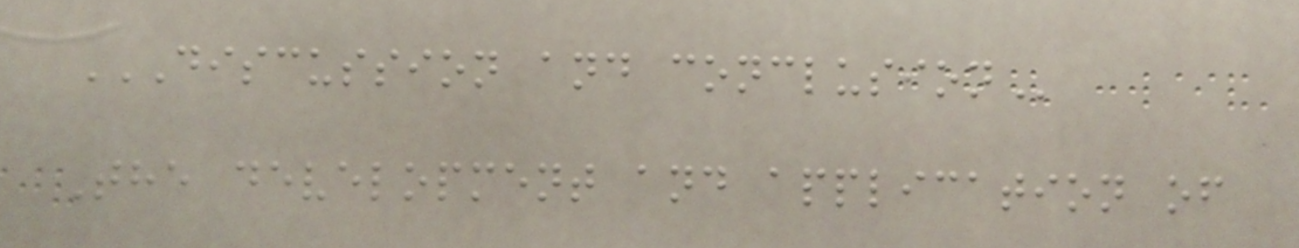DISCUSSION AND CONCLUSION
The development and application of
